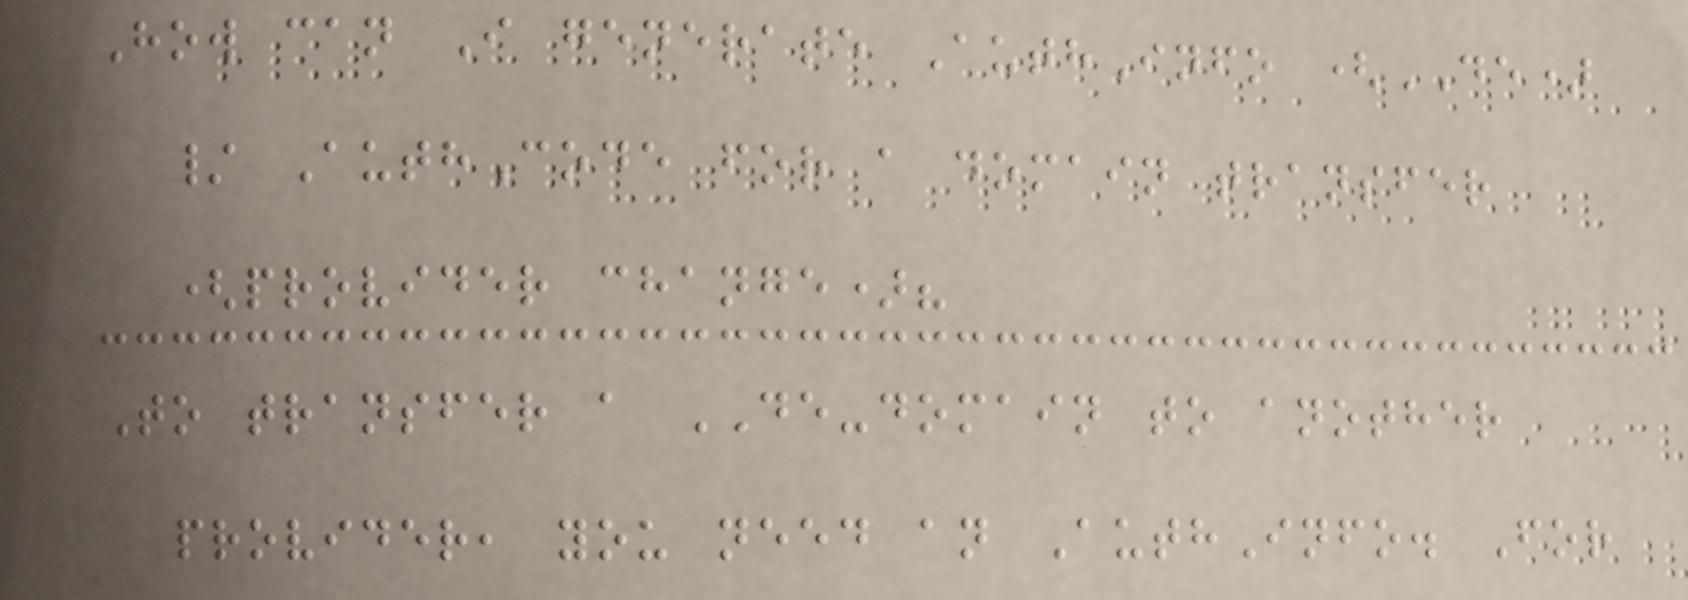How can I generate AuthInfo (DE)
/ AuthCode for a domain transfer
(provider change)?
To transfer a DE-domain to another
provider, you need an AuthInfo. For
